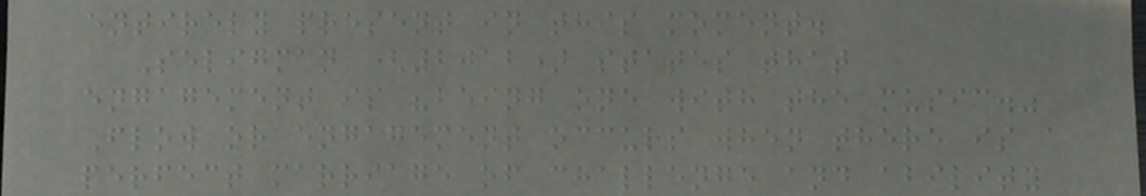entirely present in this moment.
Seligman (2012) states that
engagement is "being one with the music."
Flow or engagement occurs when there is a
perfect marriage of challenge and ability
